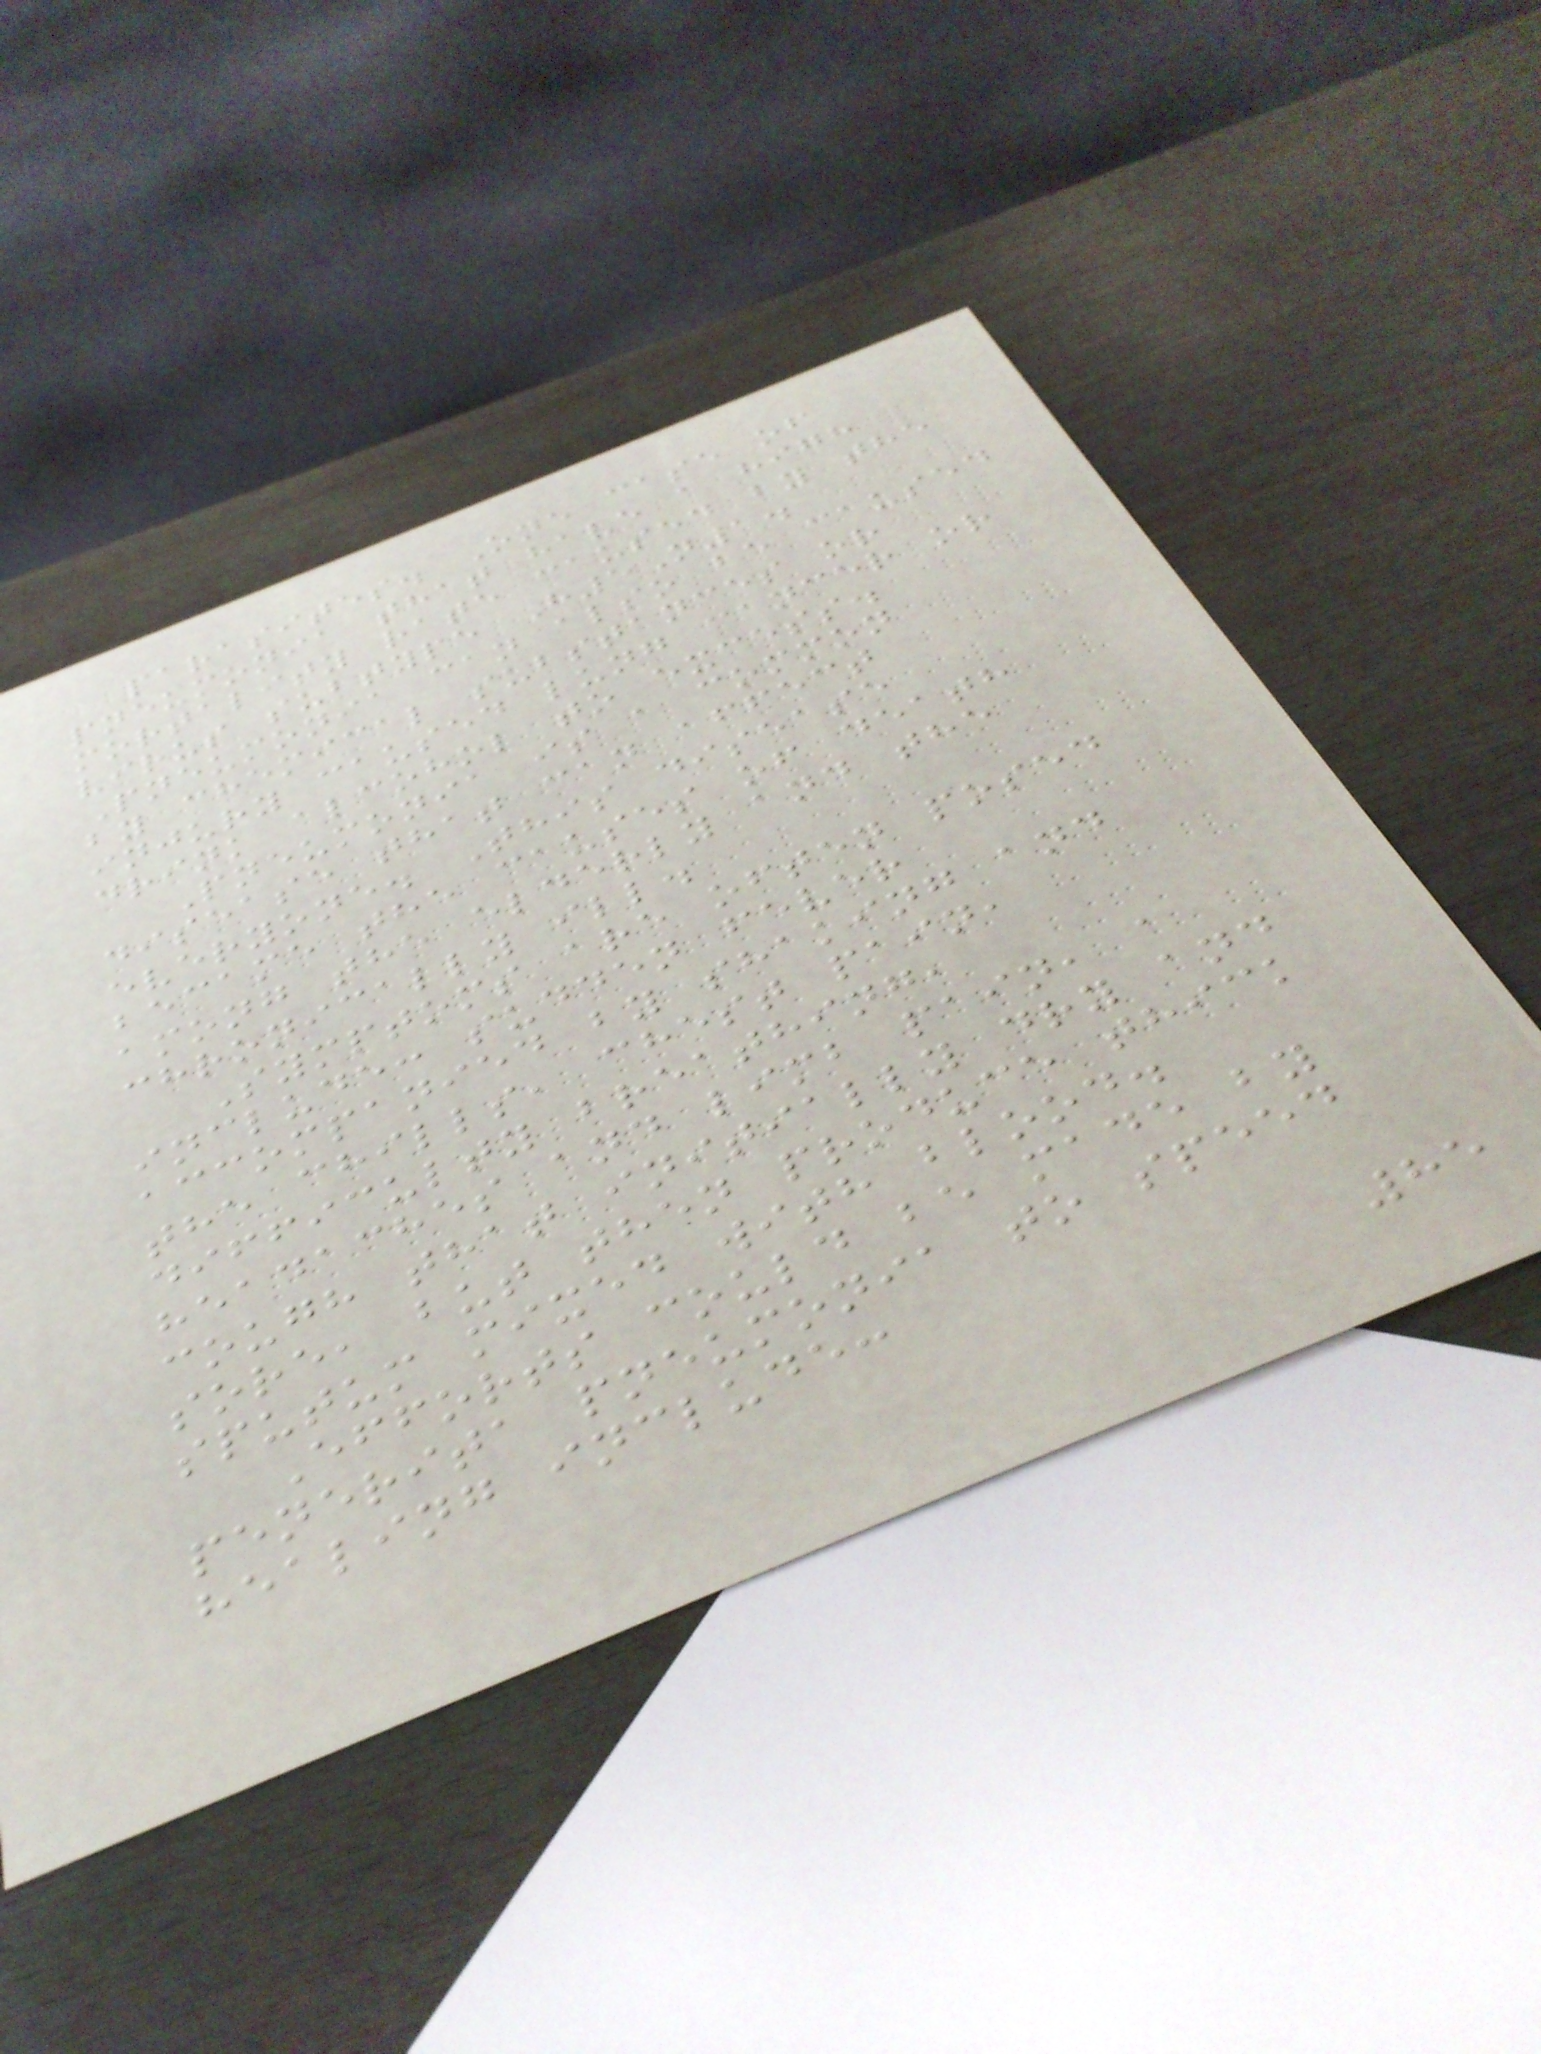parasites. One case of
pneumonia that have a high
mortality rate caused by the
virus subtype H5N1.
Pneumonia can also be caused
by chemical substances or
injury caused lung cancer or
drink alcohol to excess.
Pneumonia is a common
disease that can affect
everyone. This disease
became the causes of death
among the elderly and the
chronically ill.
Symptoms are often posed
include: sudden fever
accompanied by shaking and
the chills, chest pain,
difficulty breathing,
headaches and limb pain, a
cough that initially dry and
sore, but then produce thick
sputum mixed with blood.
Efforts could be made by
penerita pneumonia to speed
healing include:
85
